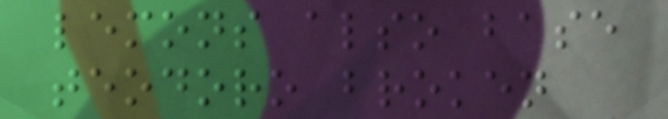lemons also base
teodoro broken
